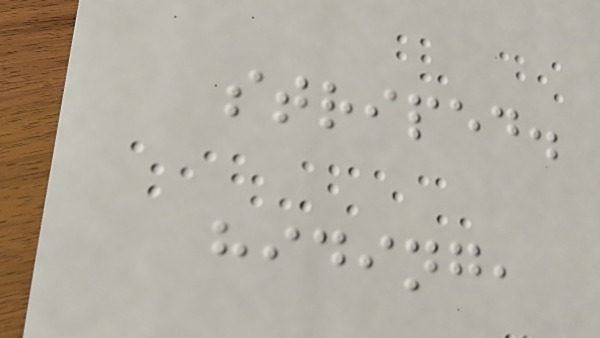striped.
hiding,
